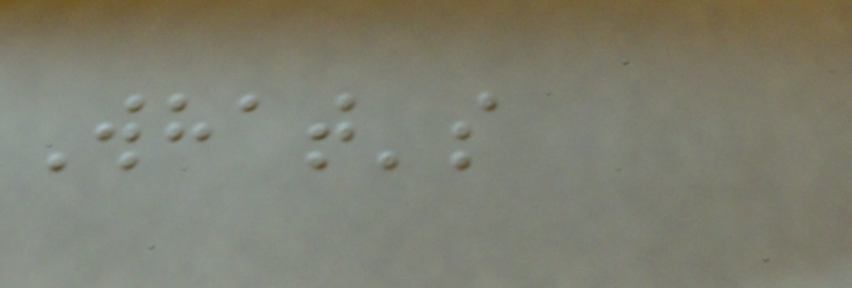What's
